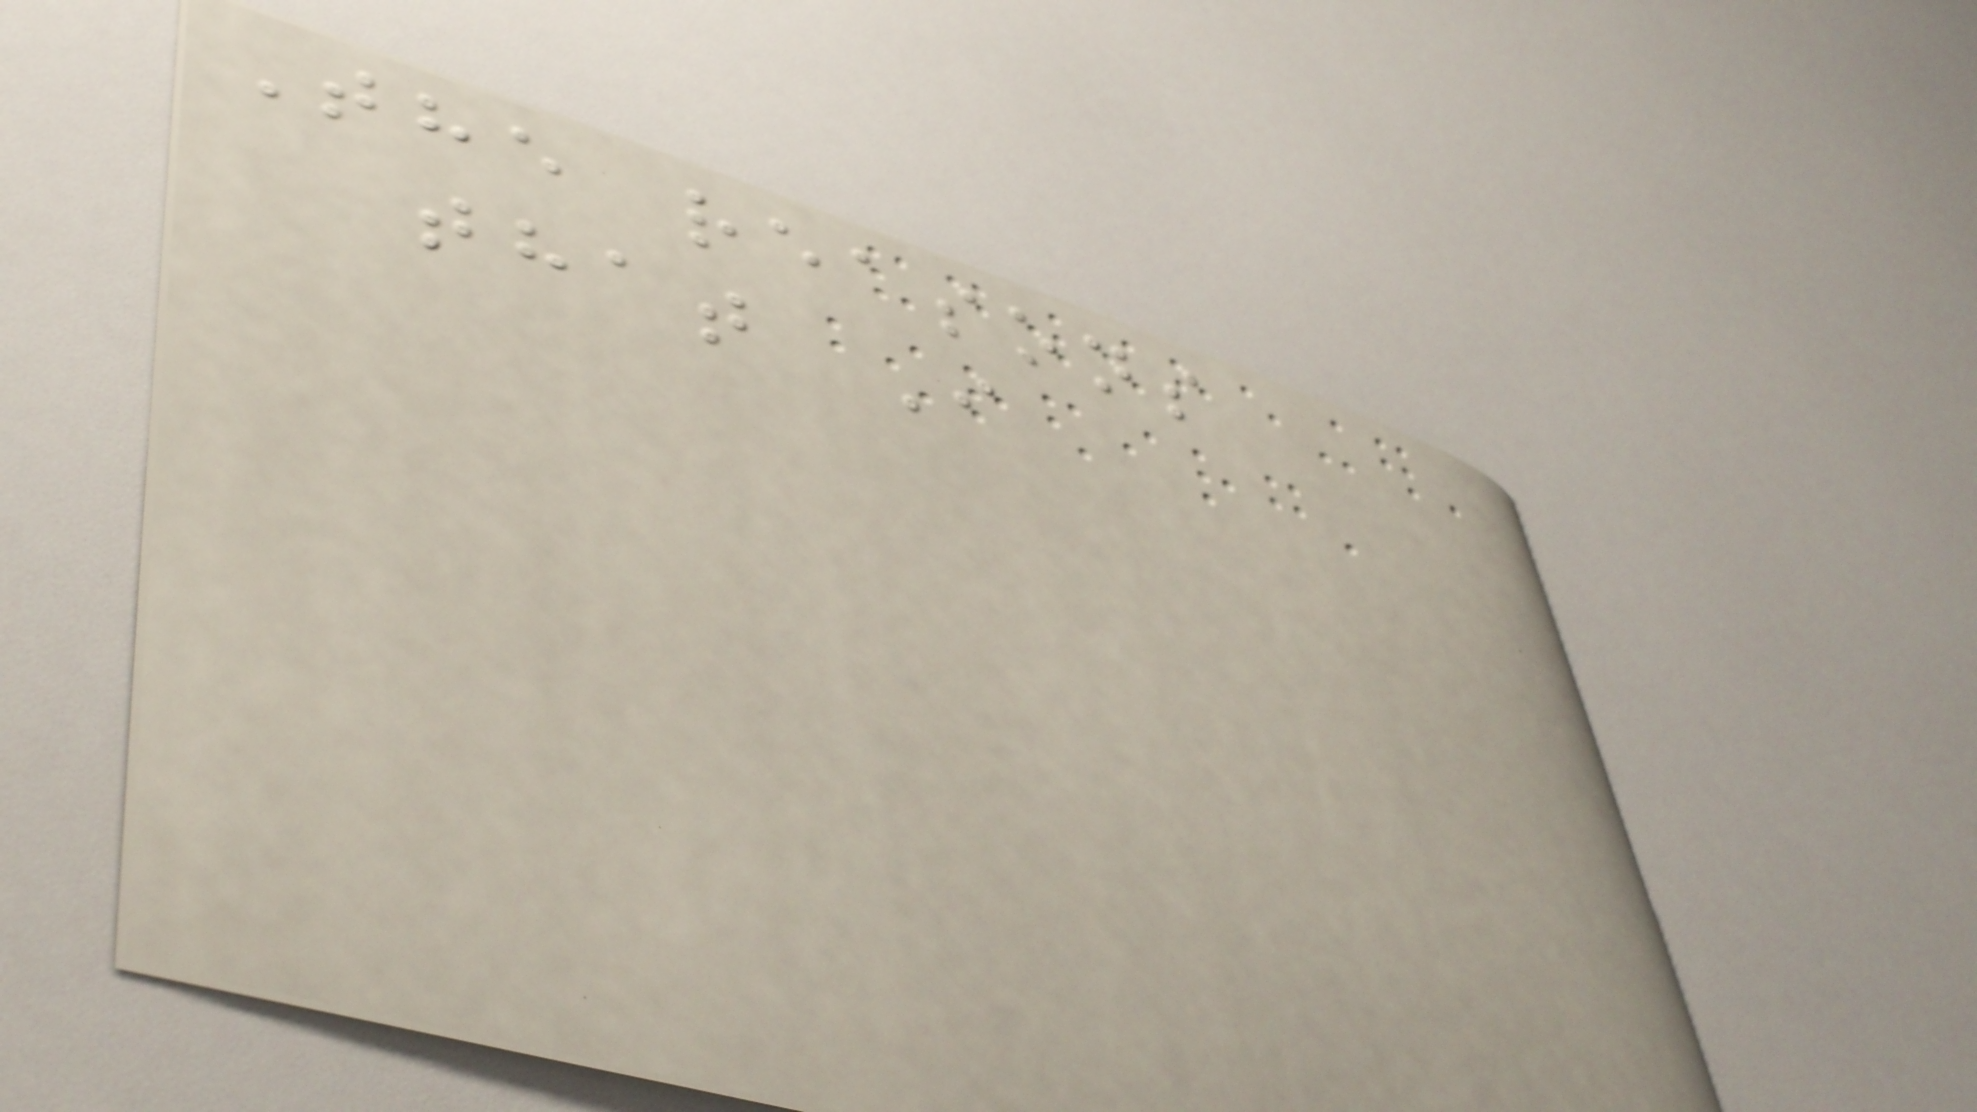The reasons
that I
